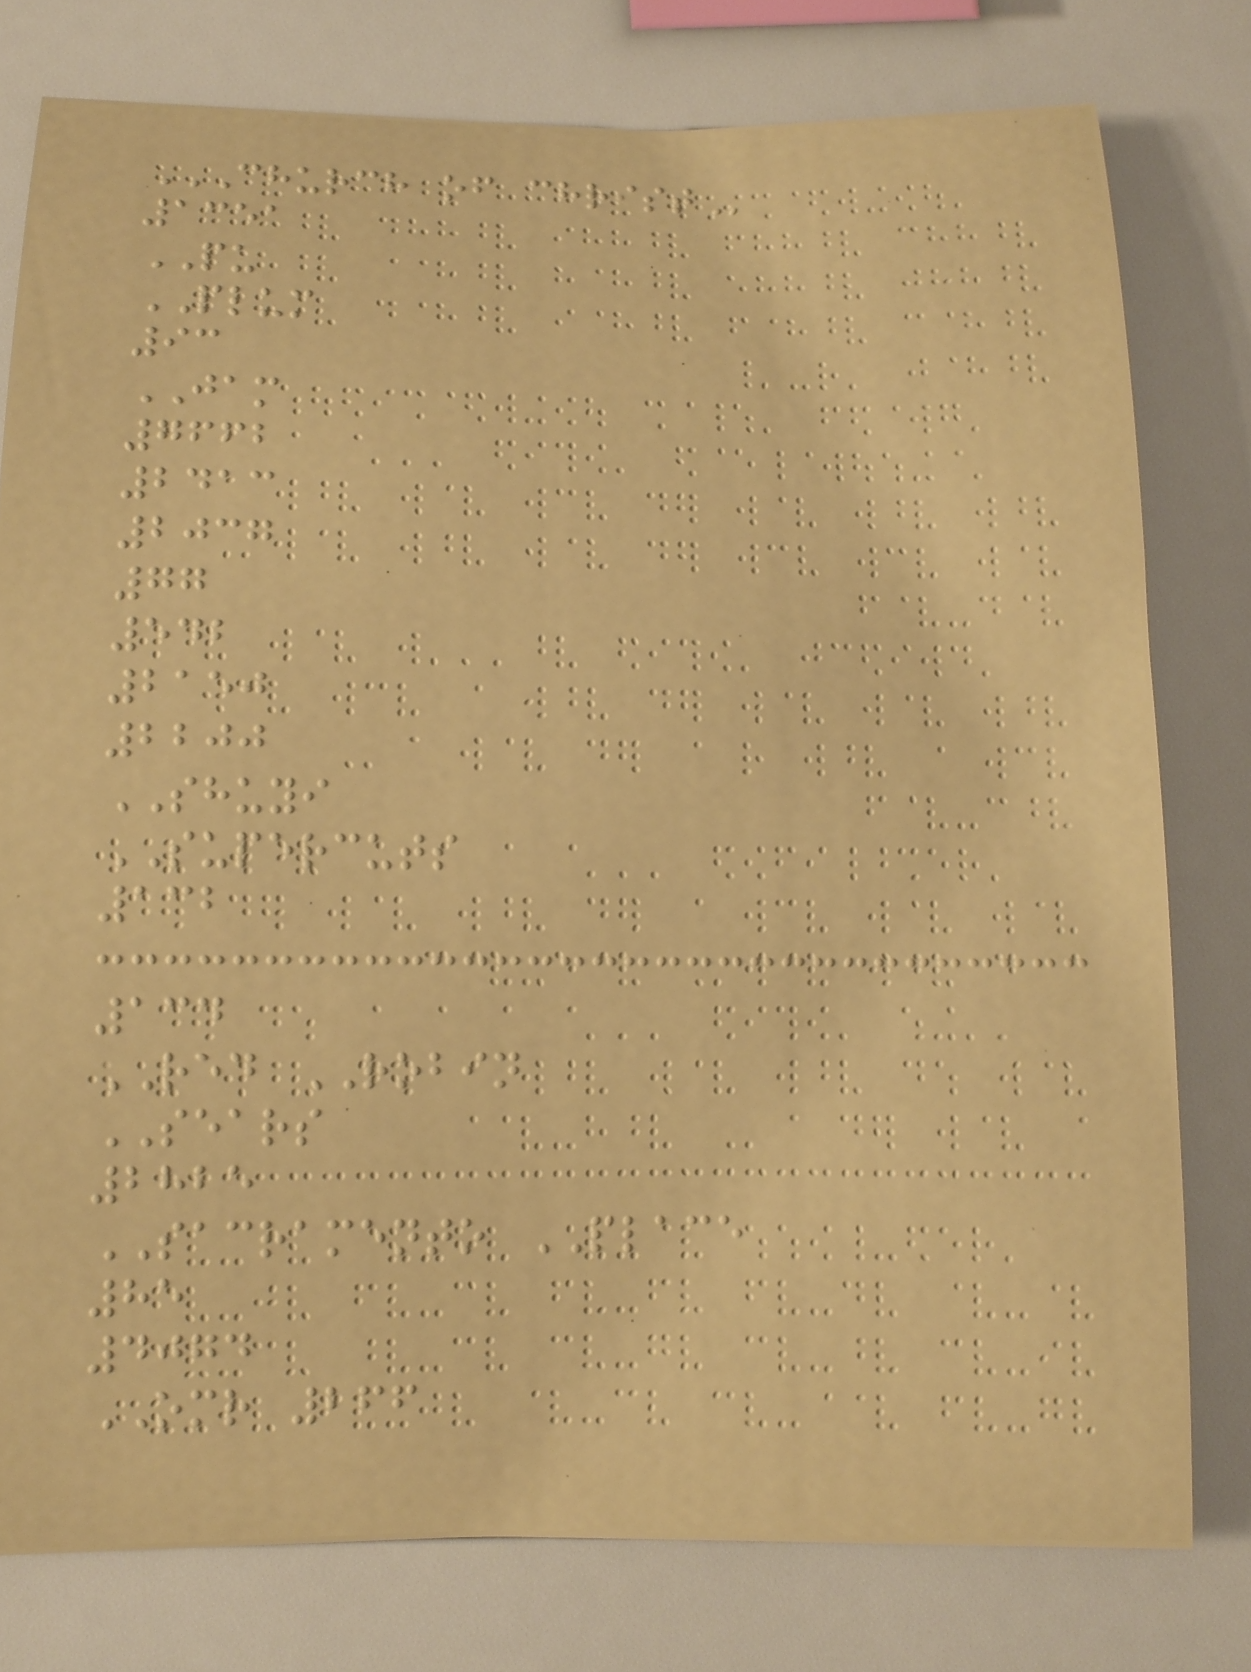CHURCH OF CHRIST
1351
PU
PLUM
93
JAM
7662
2413
2037
77
542
2150
2200
SHUYI
SUPERCUTS
132
134
RED ROBIN
SEARS
2825
SACRAMENTO PLACE
85
4074
OMR 266
